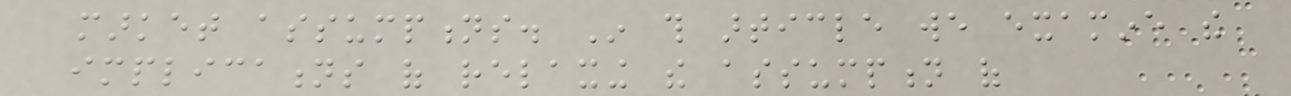market assumptions. In this article we examine the
implications of relaxing the assumption of
